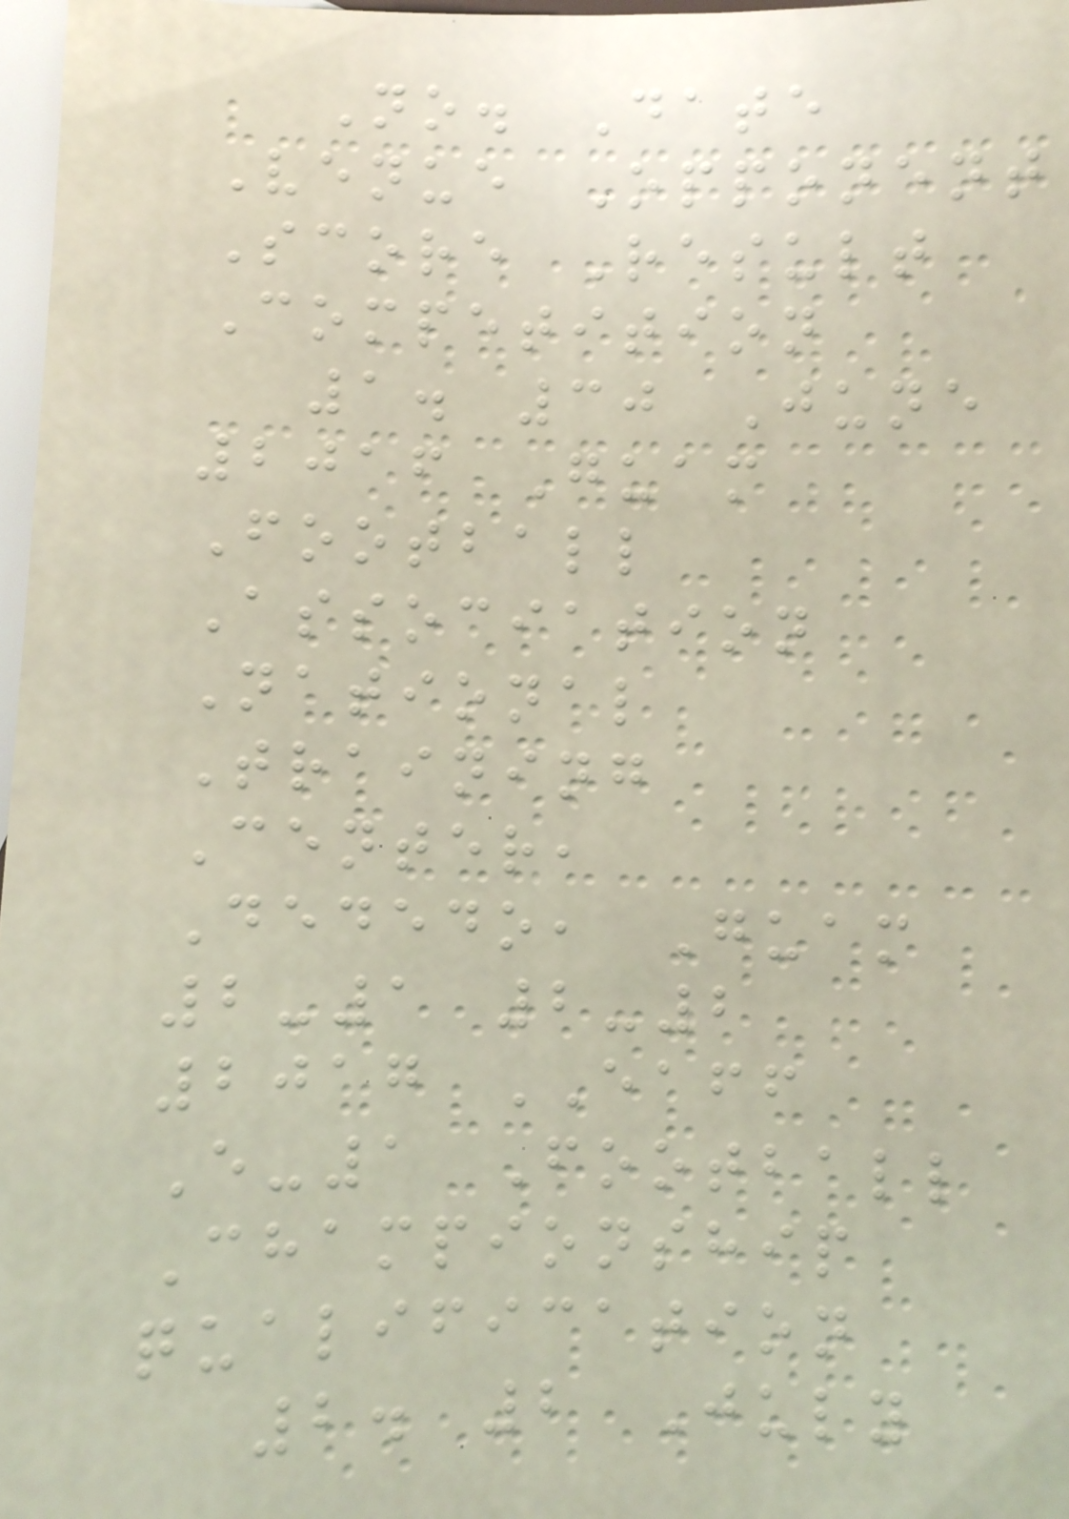No. Date
Venue Opponent
Score Result
Competition
1. 30 June
2016 Guam
Football
Association
National
Training
Center,
Dededo, Guam
2-1 2-2
2017 EAFF
E-1 Football
Championship
qualification
2. 2 July
